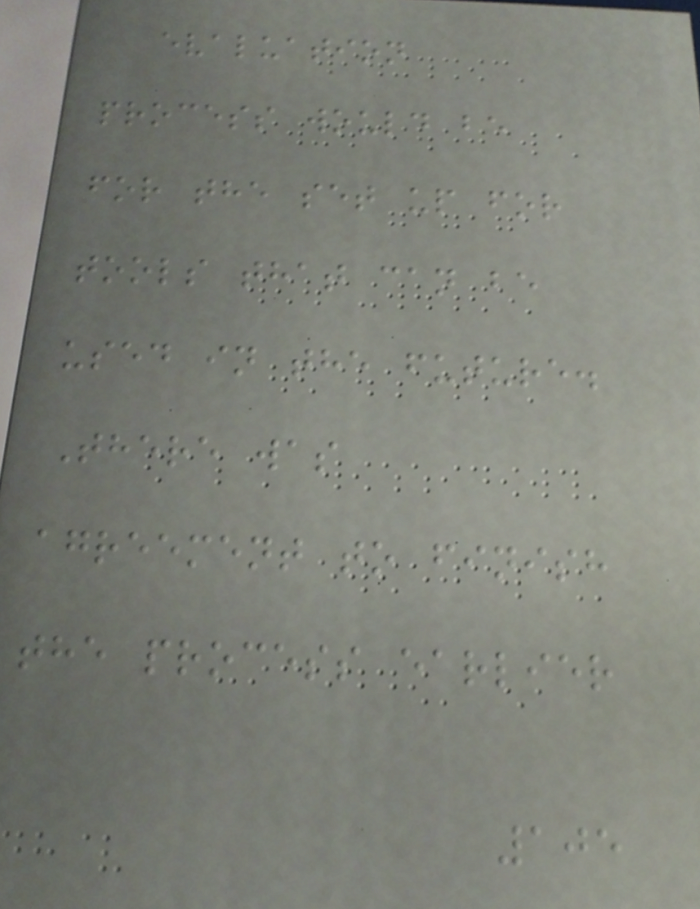evaluation
process would be
for the set up for
tools that can be
used in the future.
There was
agreement to finish
the process earlier
105
